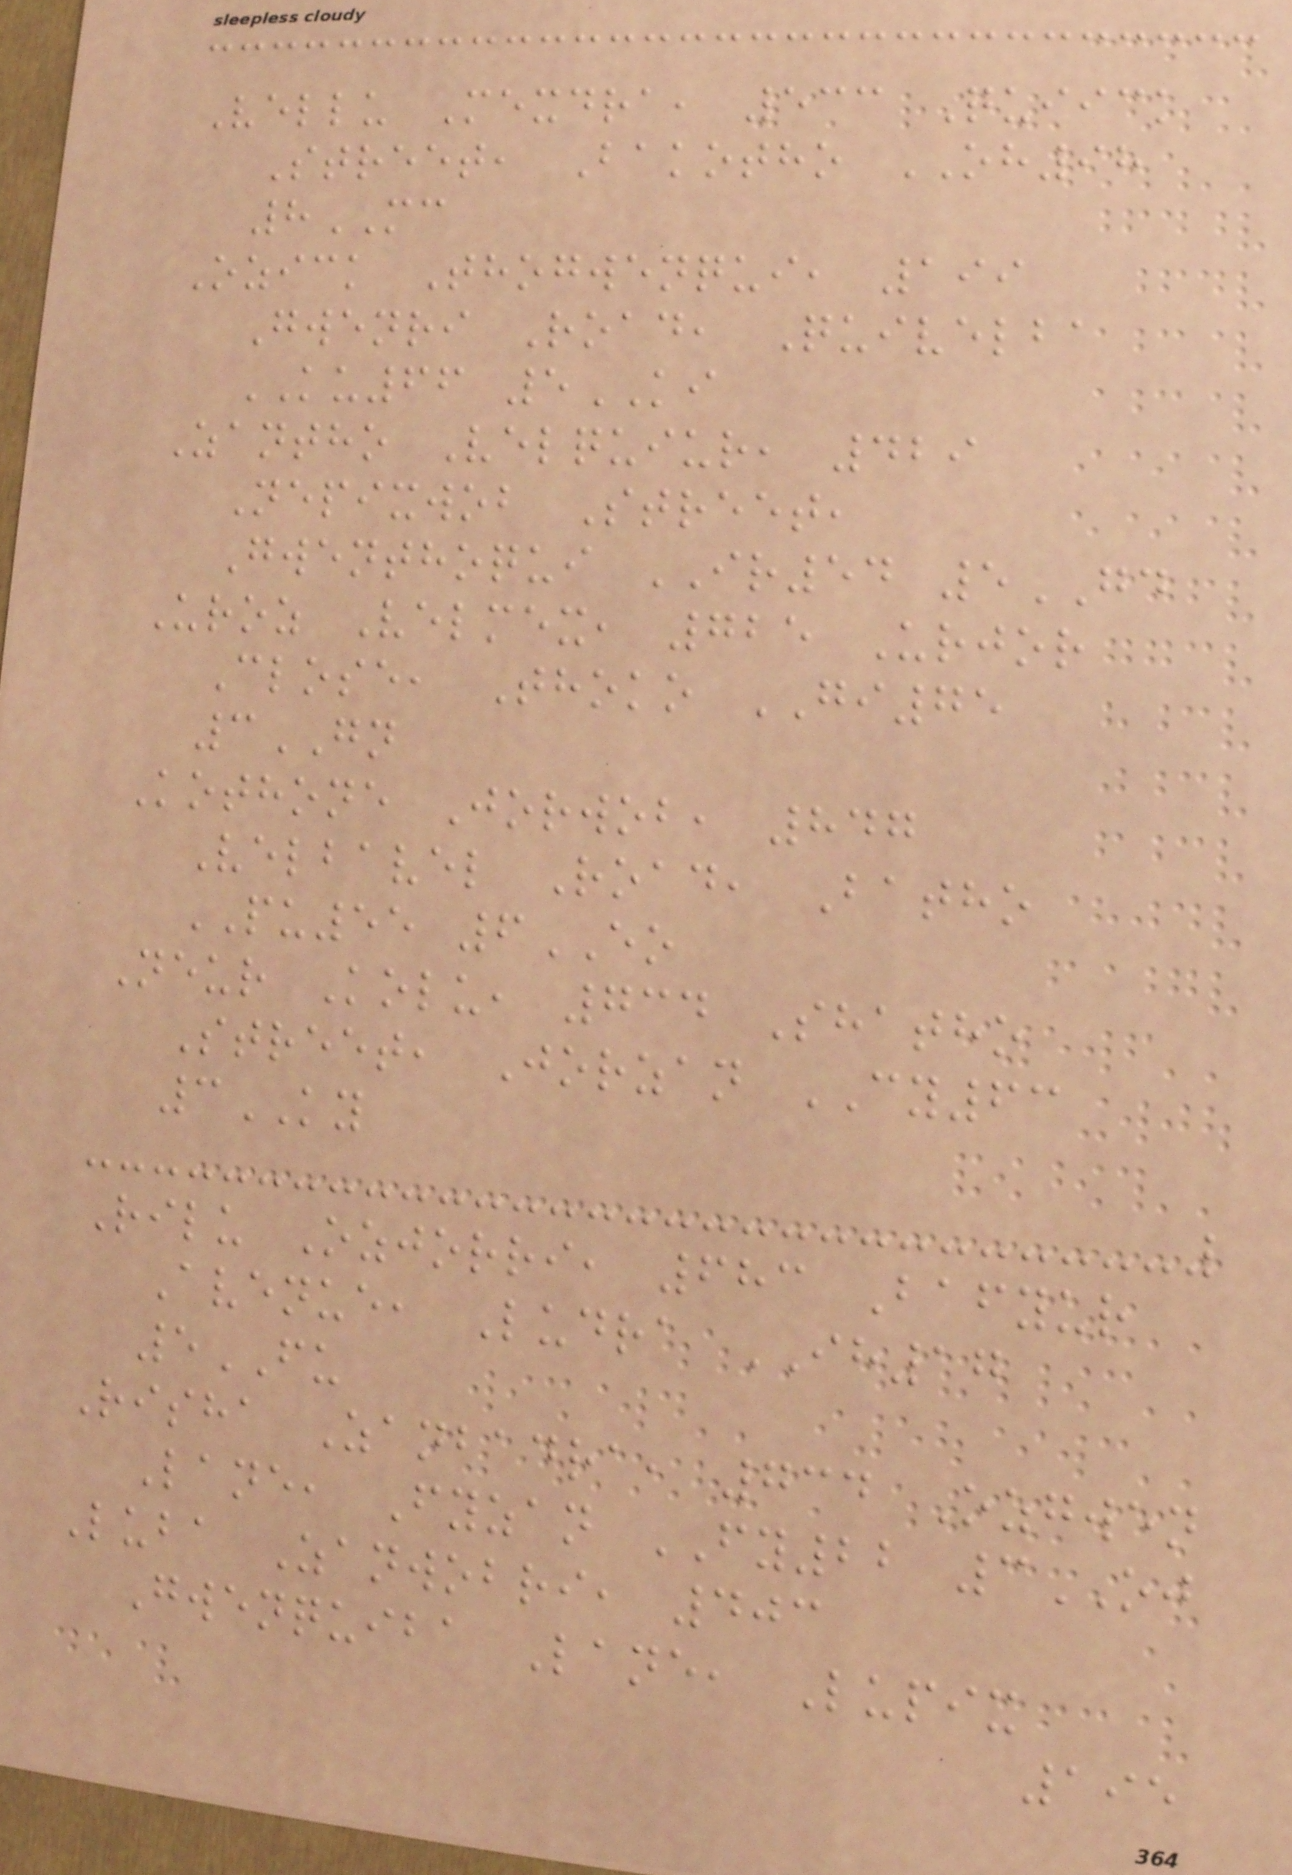Vellu Mexdra, 533 Quiick
Street, Bakotho OH98
8MC
Ozick Thogwenqui, 199
Gwenri Road, Quivelba
KU66 5KI
Zantho Velquiur, 429
Nepixwob Street,
Gwenthoqui IR54 5GD
Uroz Velmex, 725 Urjor
Close, Thoko GI75
3GN
Kothone Jorwob, 847
Velbavel Road, Batho
PU55 6EO
Neur Kolu, 734 Shatho
Street, Jorzan CY63
3KY
Rilu Ozjorri, 683 Bafyur
Avenue, Ludra IH17
5FU
Risha Zanbadra, 734 Ozgwen
Lane, Fyzan FY22 3OJ
Luba Zanwobri, 403
Gwenquiba Lane, Lupix
195
